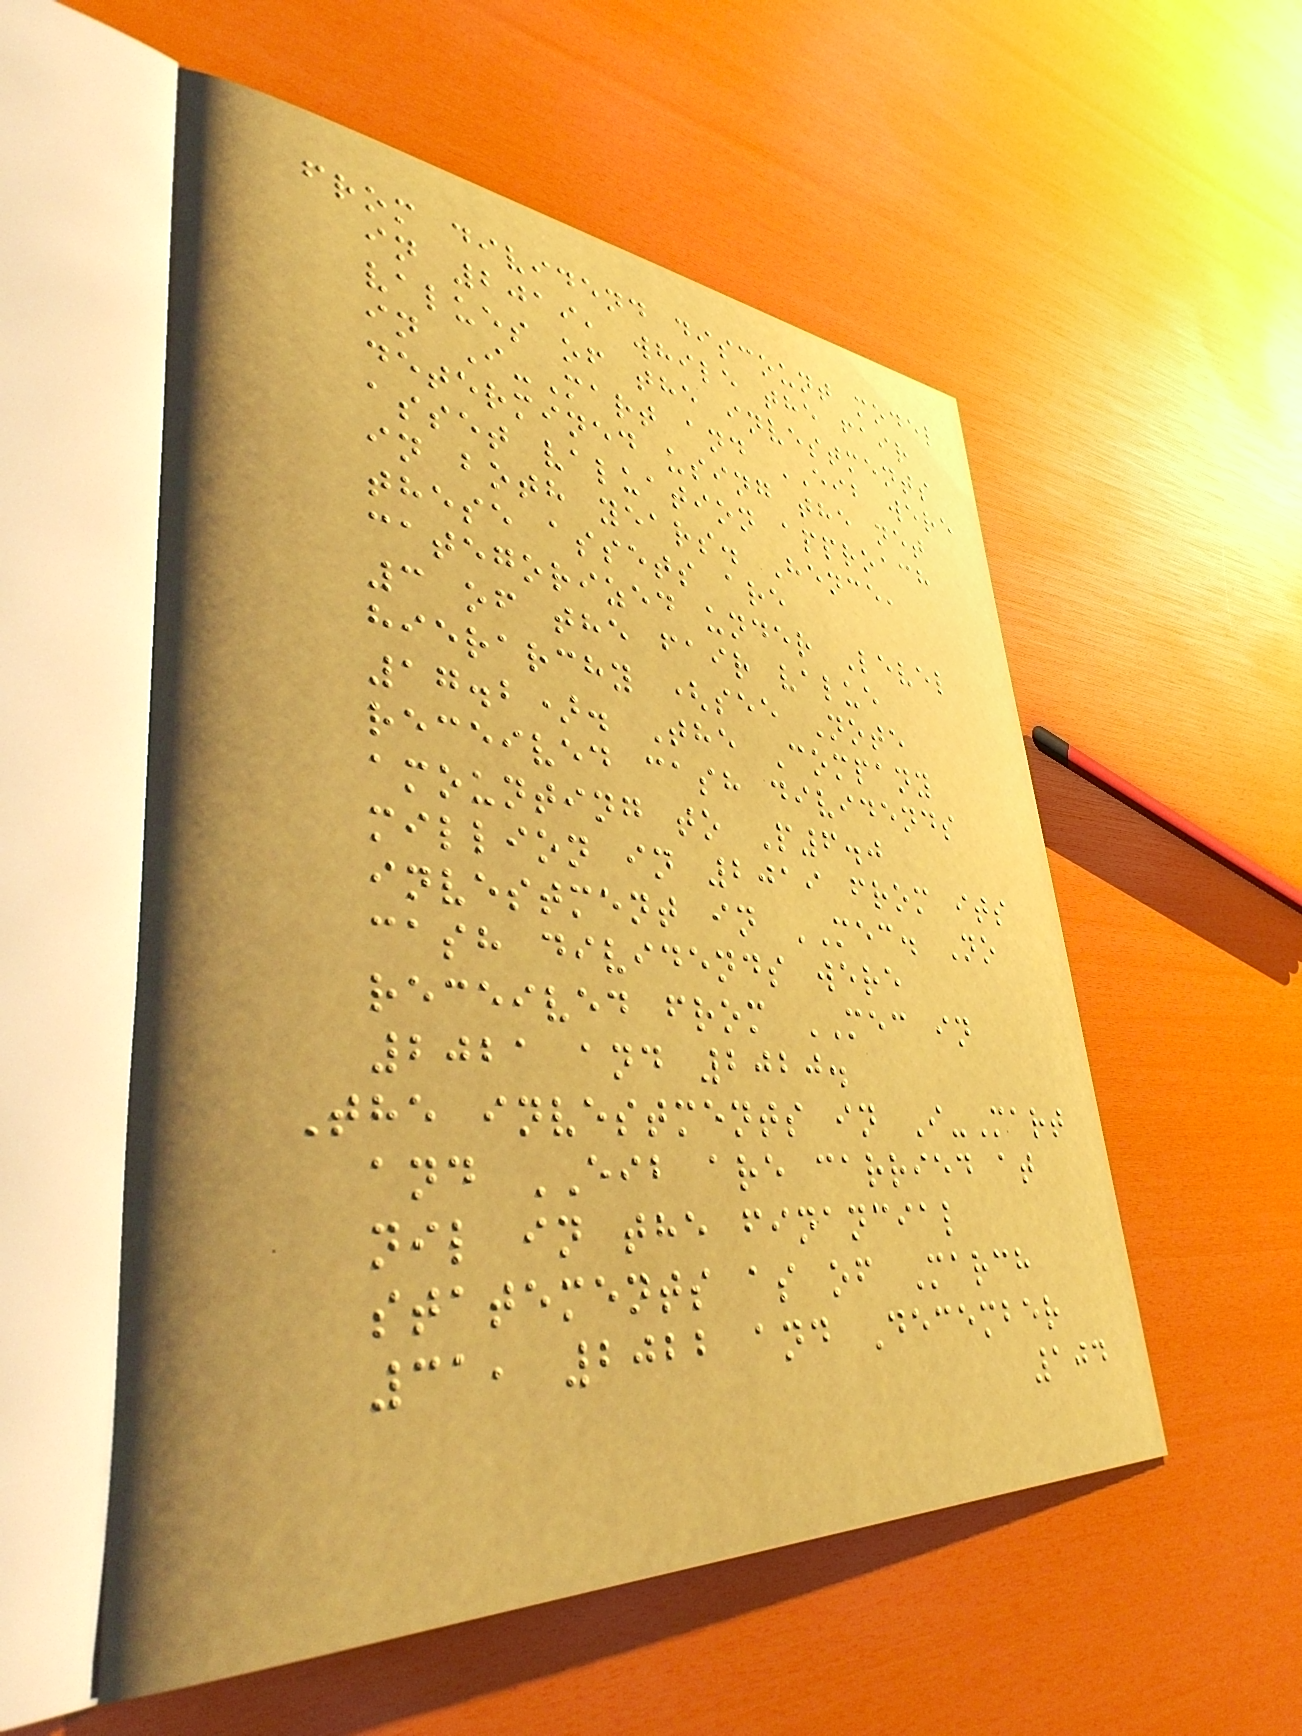from dividend discount model
in 2019, while the fair
values of the investments
in I-Mart and EIB were
determined using the net
asset valuation approach
in both years. Hence,
these assets are
categorized under Level
3 of the fair value
hierarchy (see Note
17.2). The Company
received cash dividends
amounting to P6.0
million in 2019 from its
investment in MEC. No
cash dividends were
received from MEC in
2021 and 2020.
The investments in I-Mart
and EIB are carried at
nil in the financial
statements as of March
31, 2022 and December
104
